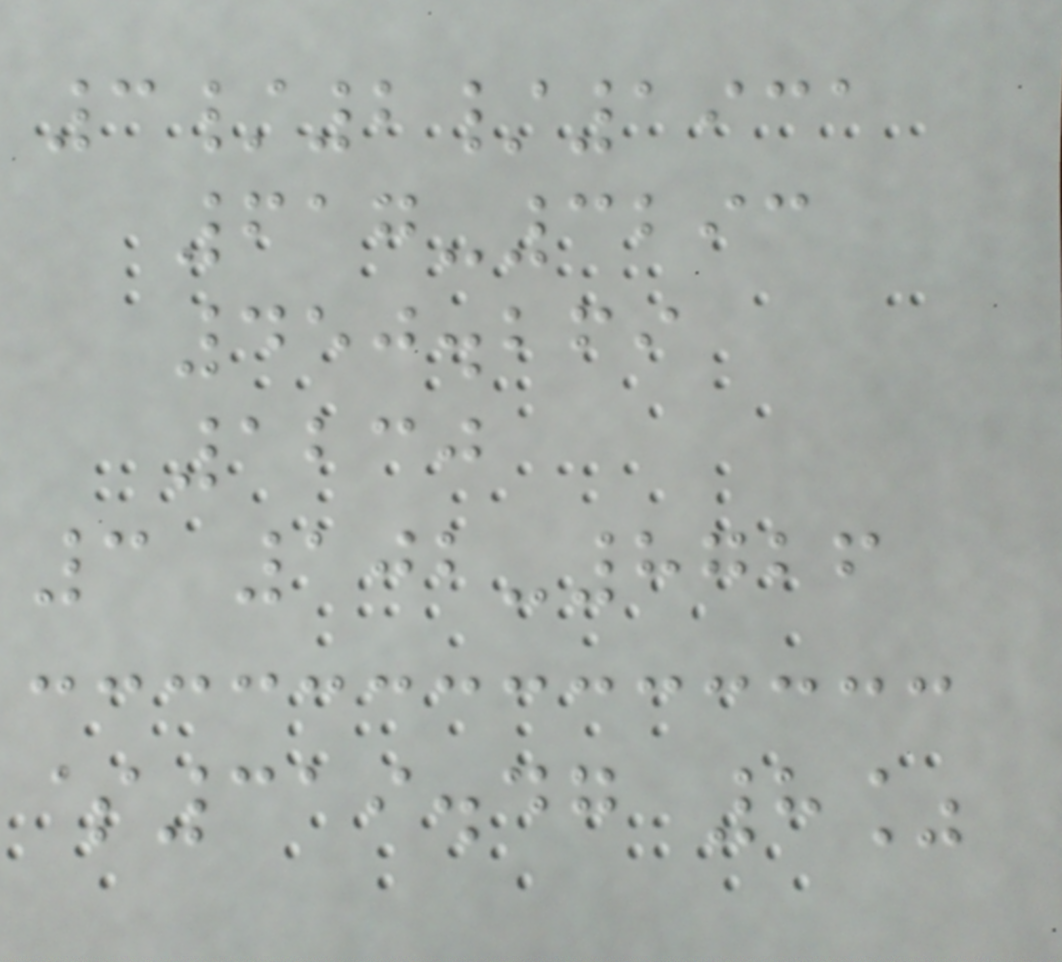3/2/1931
617-3293
450.269
1230
3 102-8726
$319.47 8%
